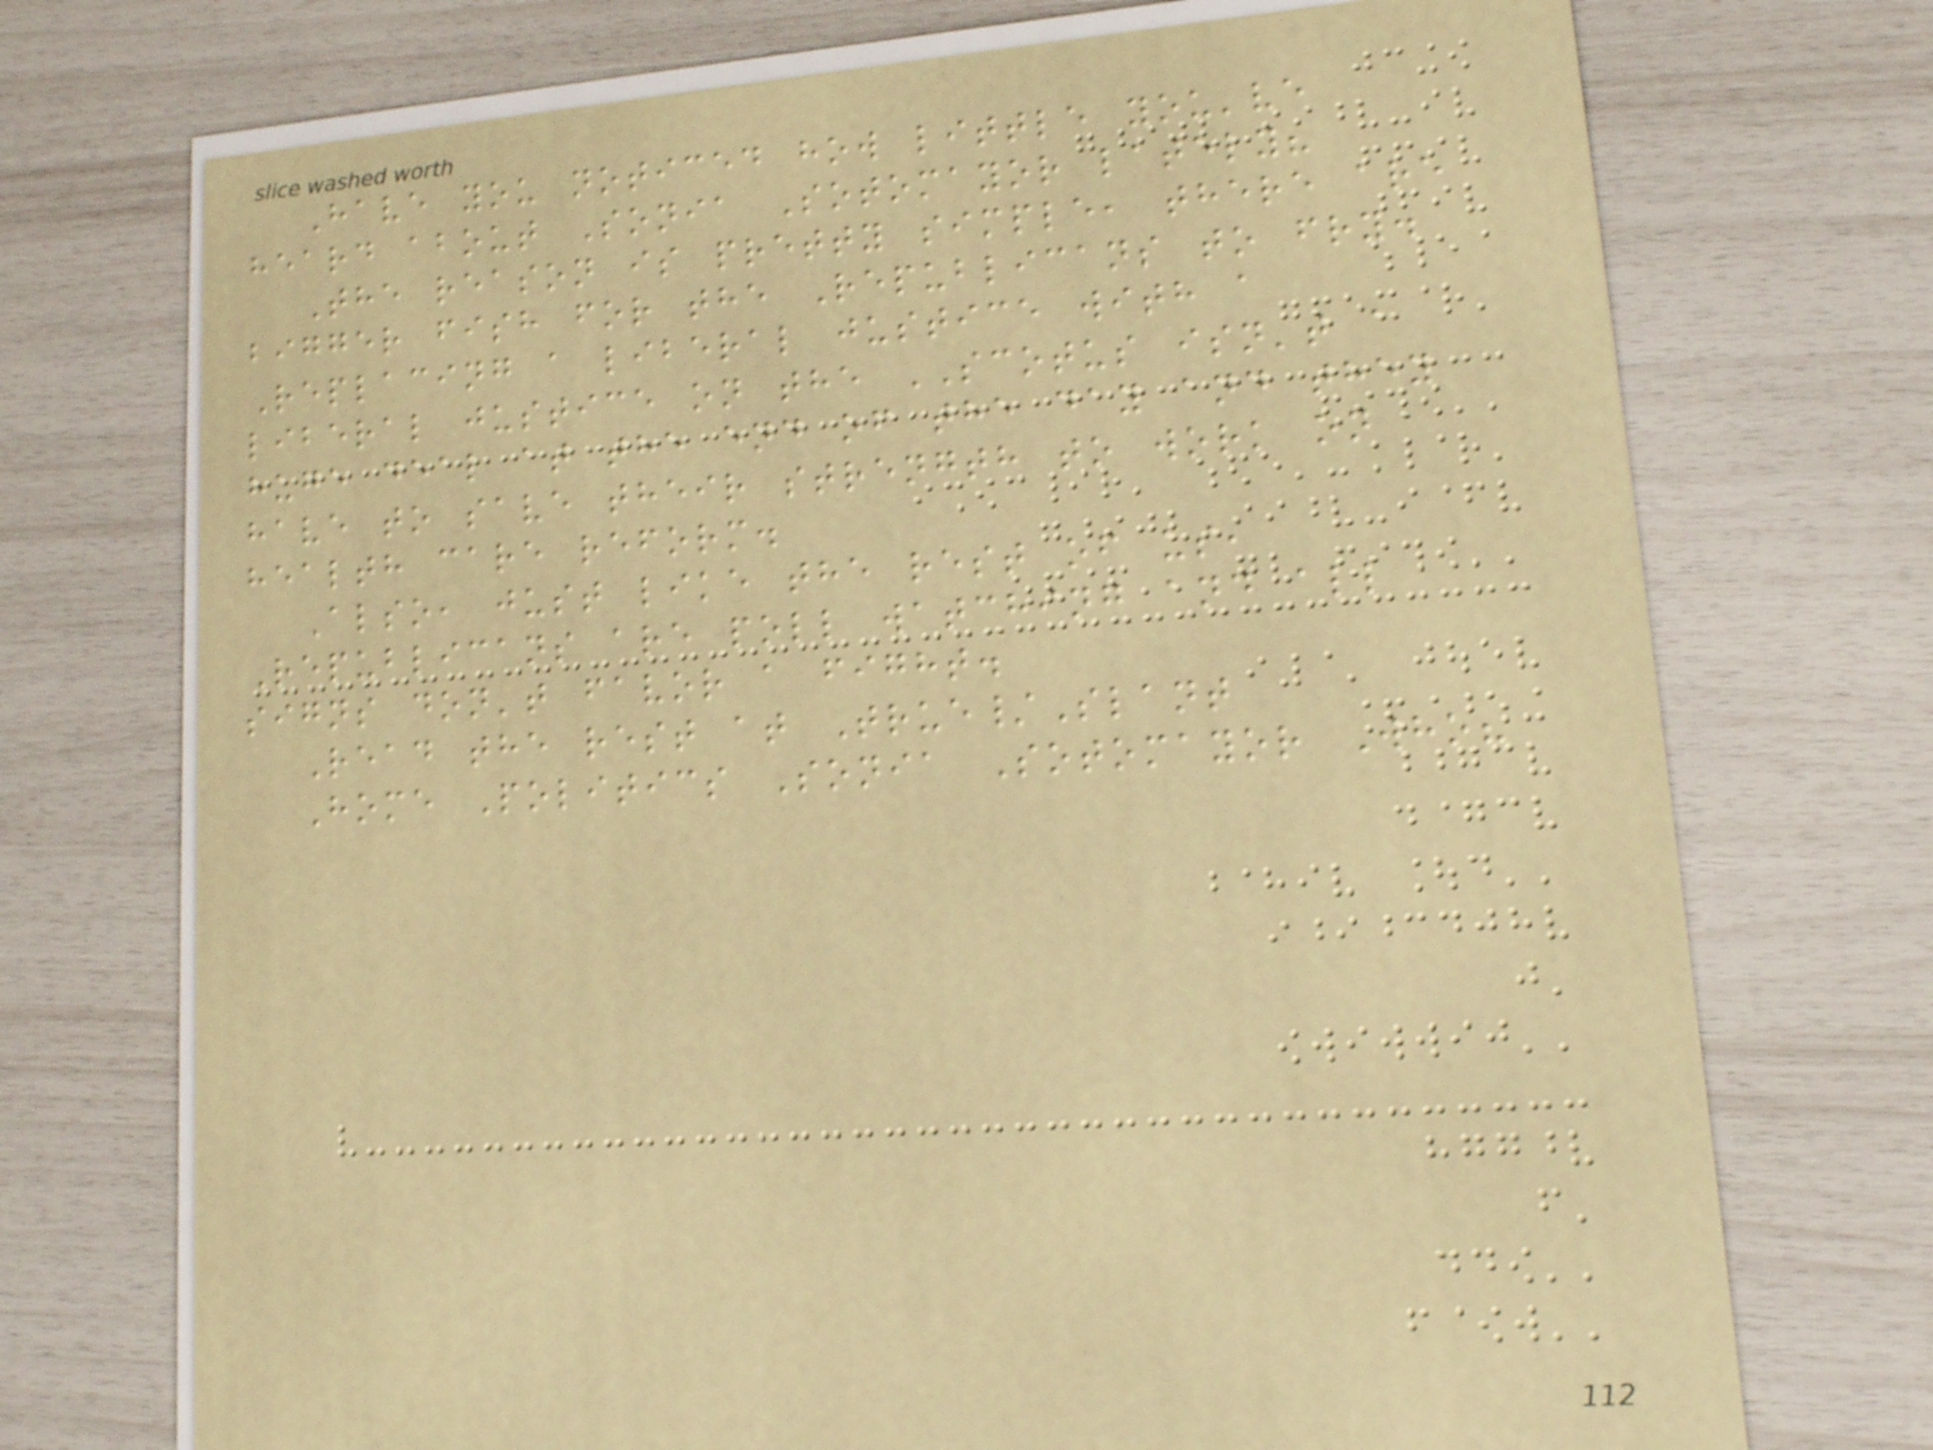Have you noticed how little you've
heard about Sonia Sotomayor lately?
The reason is pretty simple, there are
bigger fish for the Republicans to fry.
Replacing a liberal justice with a
liberal justice on the SCOTUS isn't a
huge deal at the end of the day and they
have to save their strength to work on
health care reform.
Also, just like the rest of us,
Republicans are poll watching and all
signs don't favor a fight.
Read the rest at True/Slant
Home Politics Sonia Sotomayor Who?
